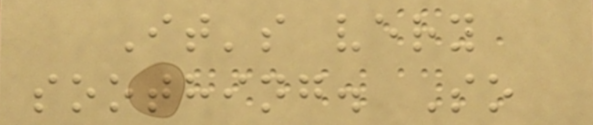It's very
soothing. So
